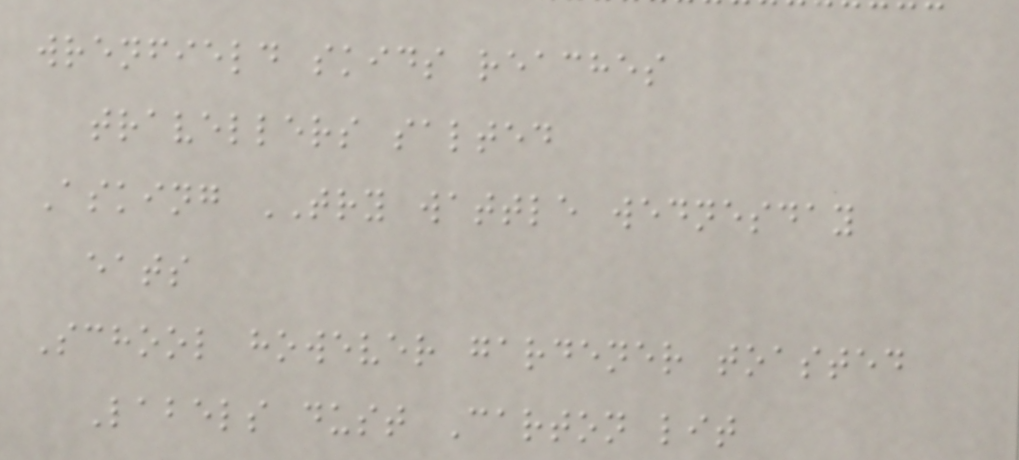wrenfield skids reaches
travellers salted
Asking TRY wattle wednesday
eats
School however gardener toasted
Labels dust Carton lit
